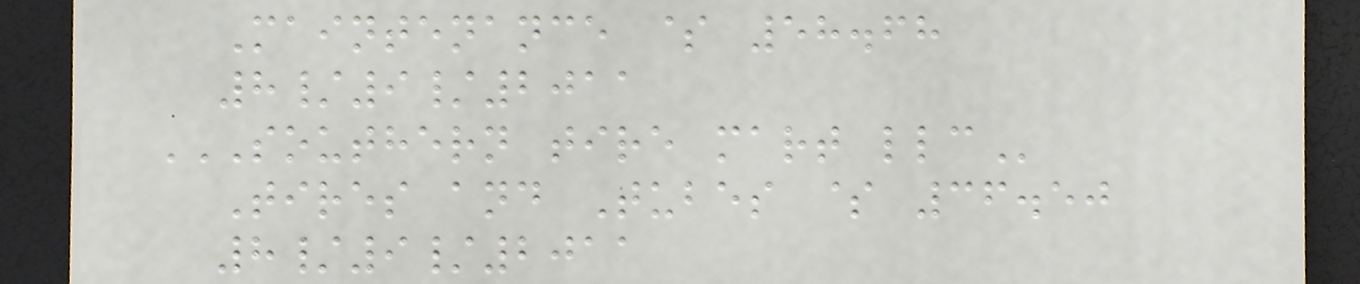Maintenance $ 58.68
8/9/2011
SOUTHERN TIRE MART LLC
Tires and Tubes $ 36.50
8/9/2011
